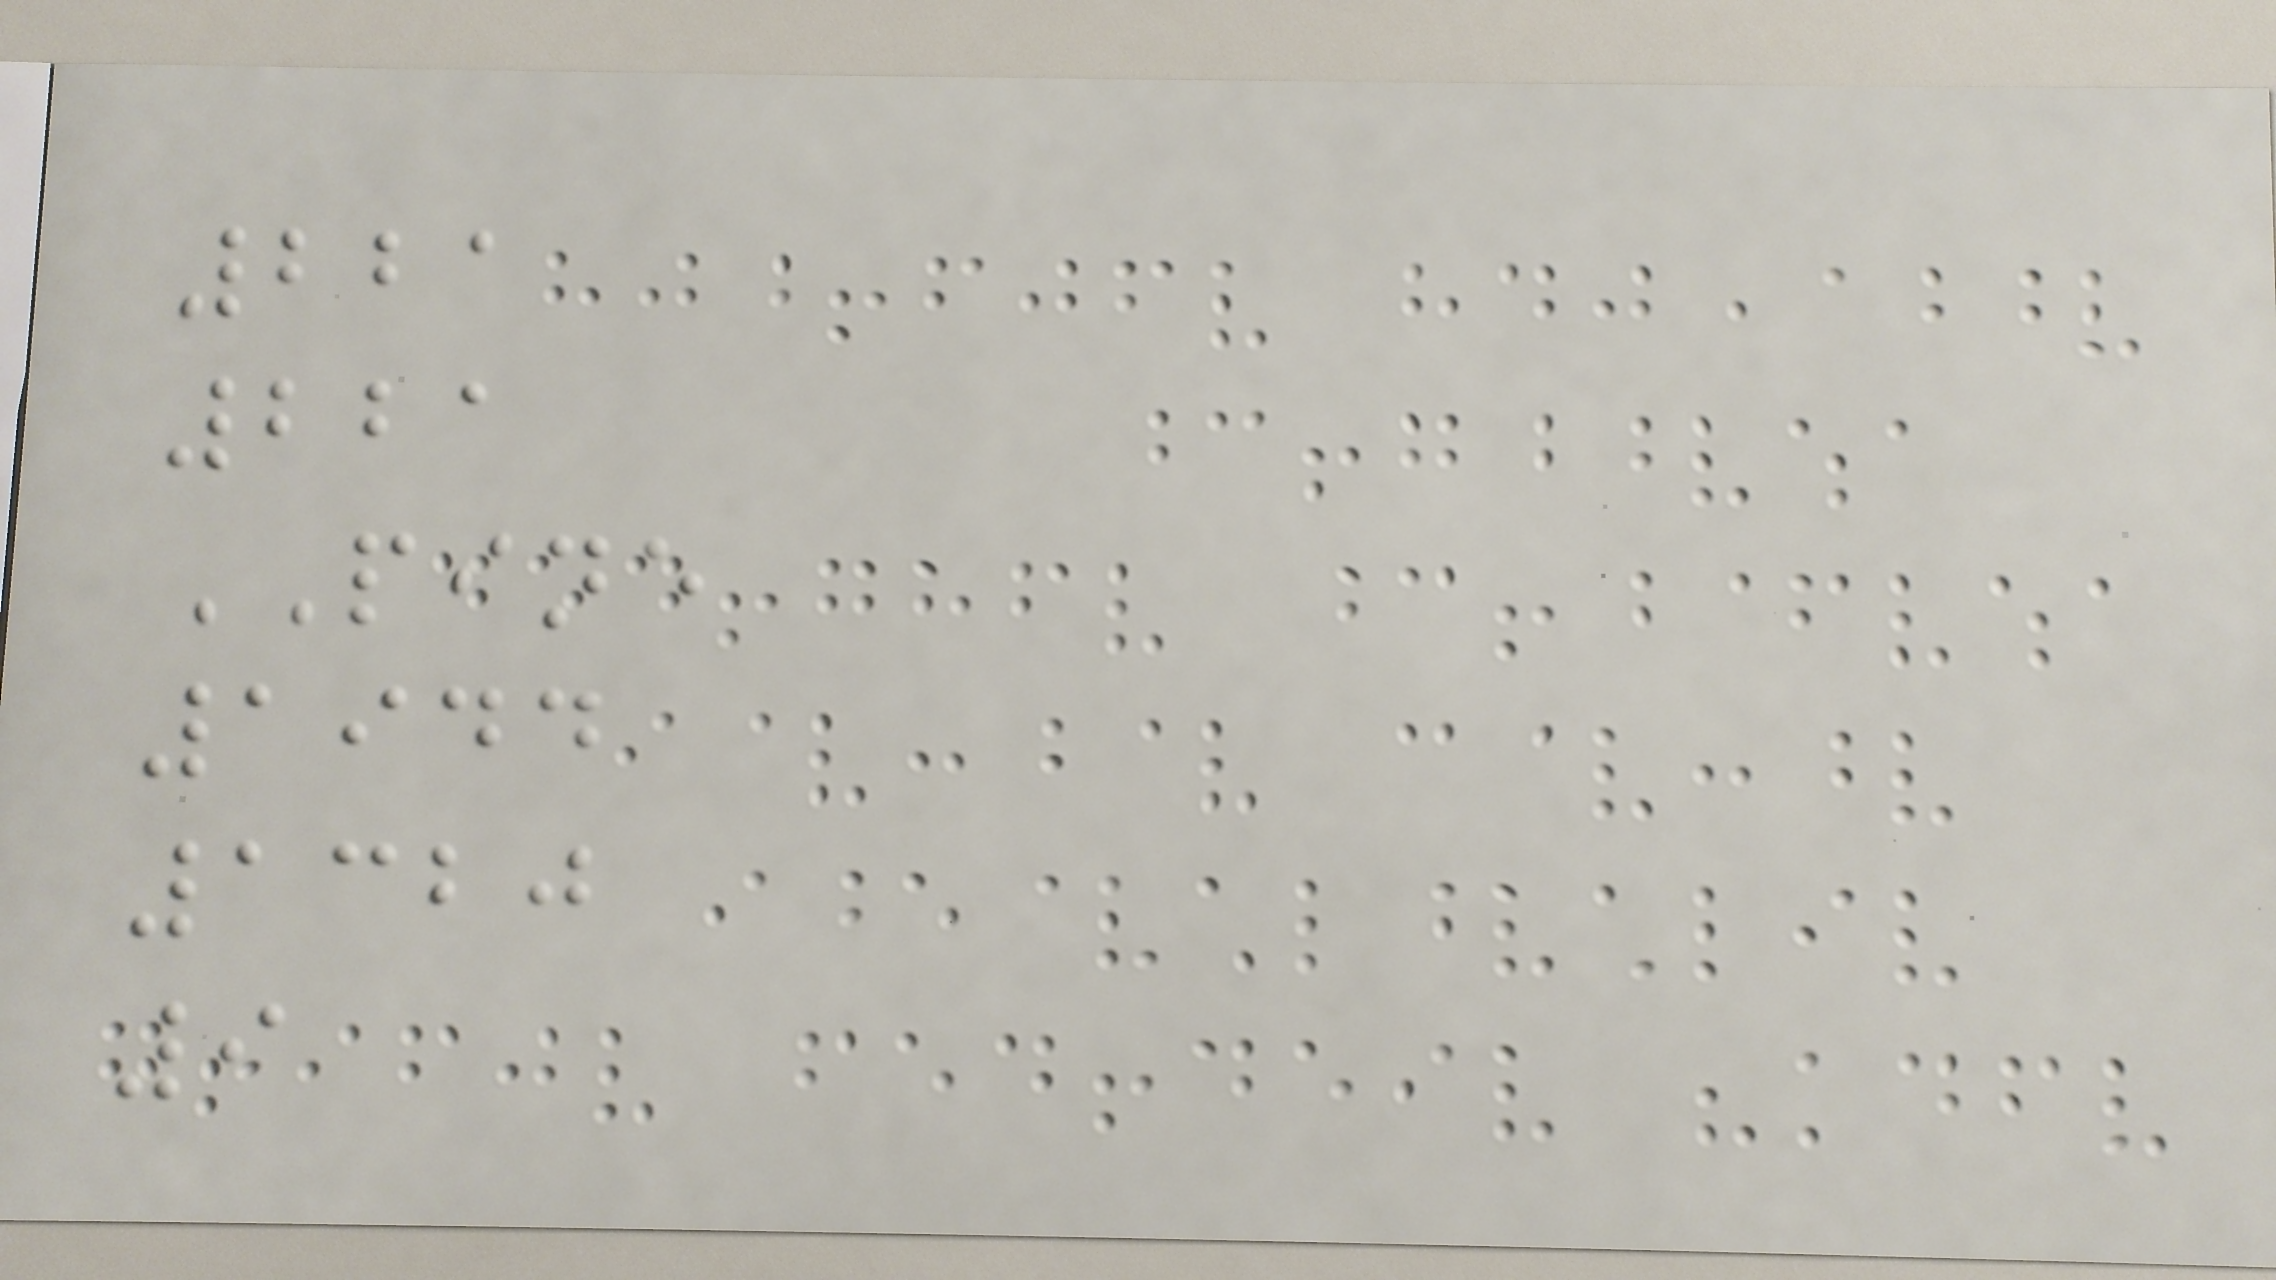221
221
PINE
1944
1320
9
